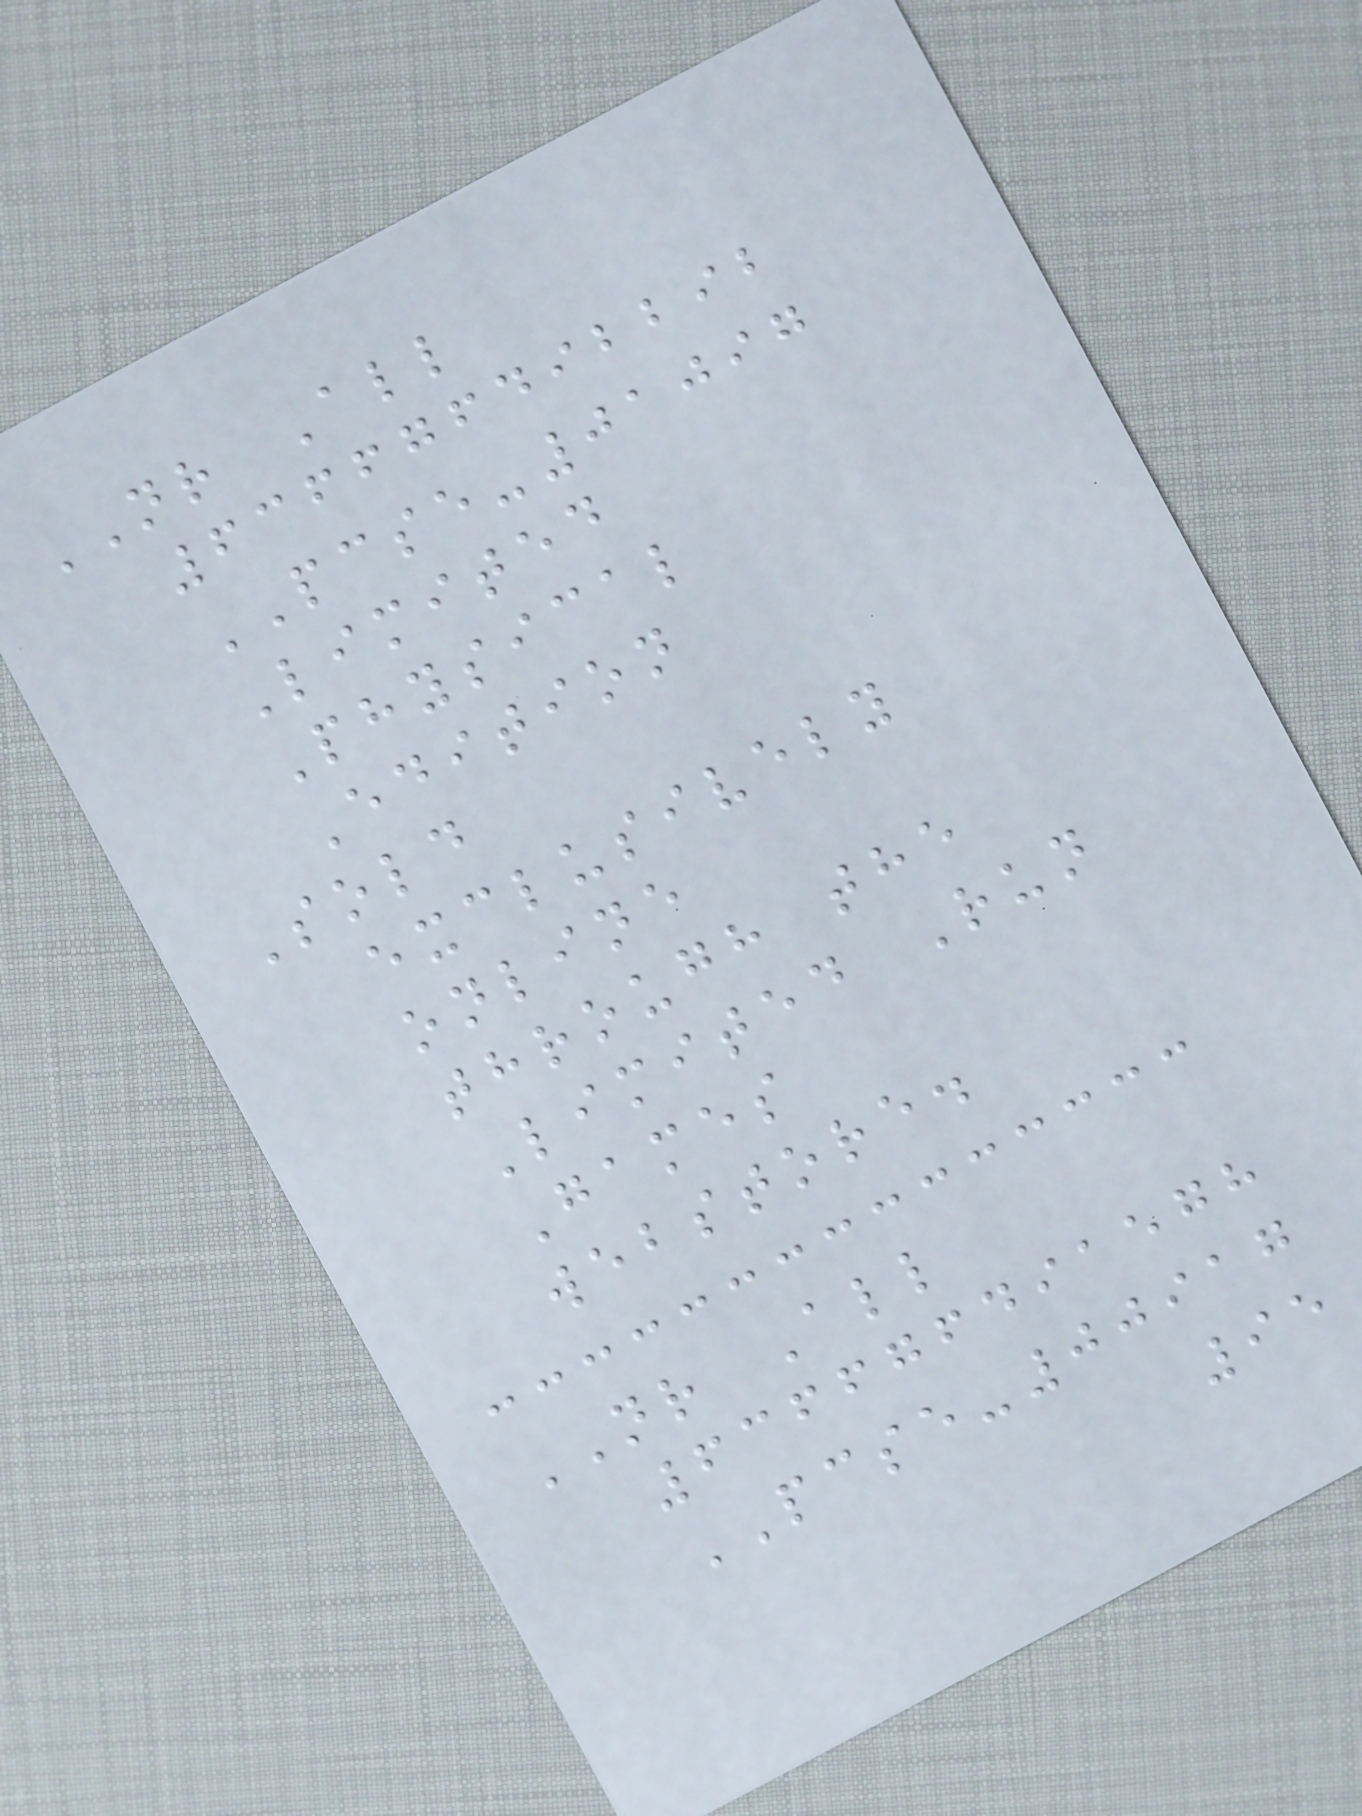NR All
636676492292
PCSE-01097
Limited
Physical
Edition
Sold
exclusively
online
through the
Limited Run
Games
webstore.
NR All
636676491578
PCSE-00917
95
